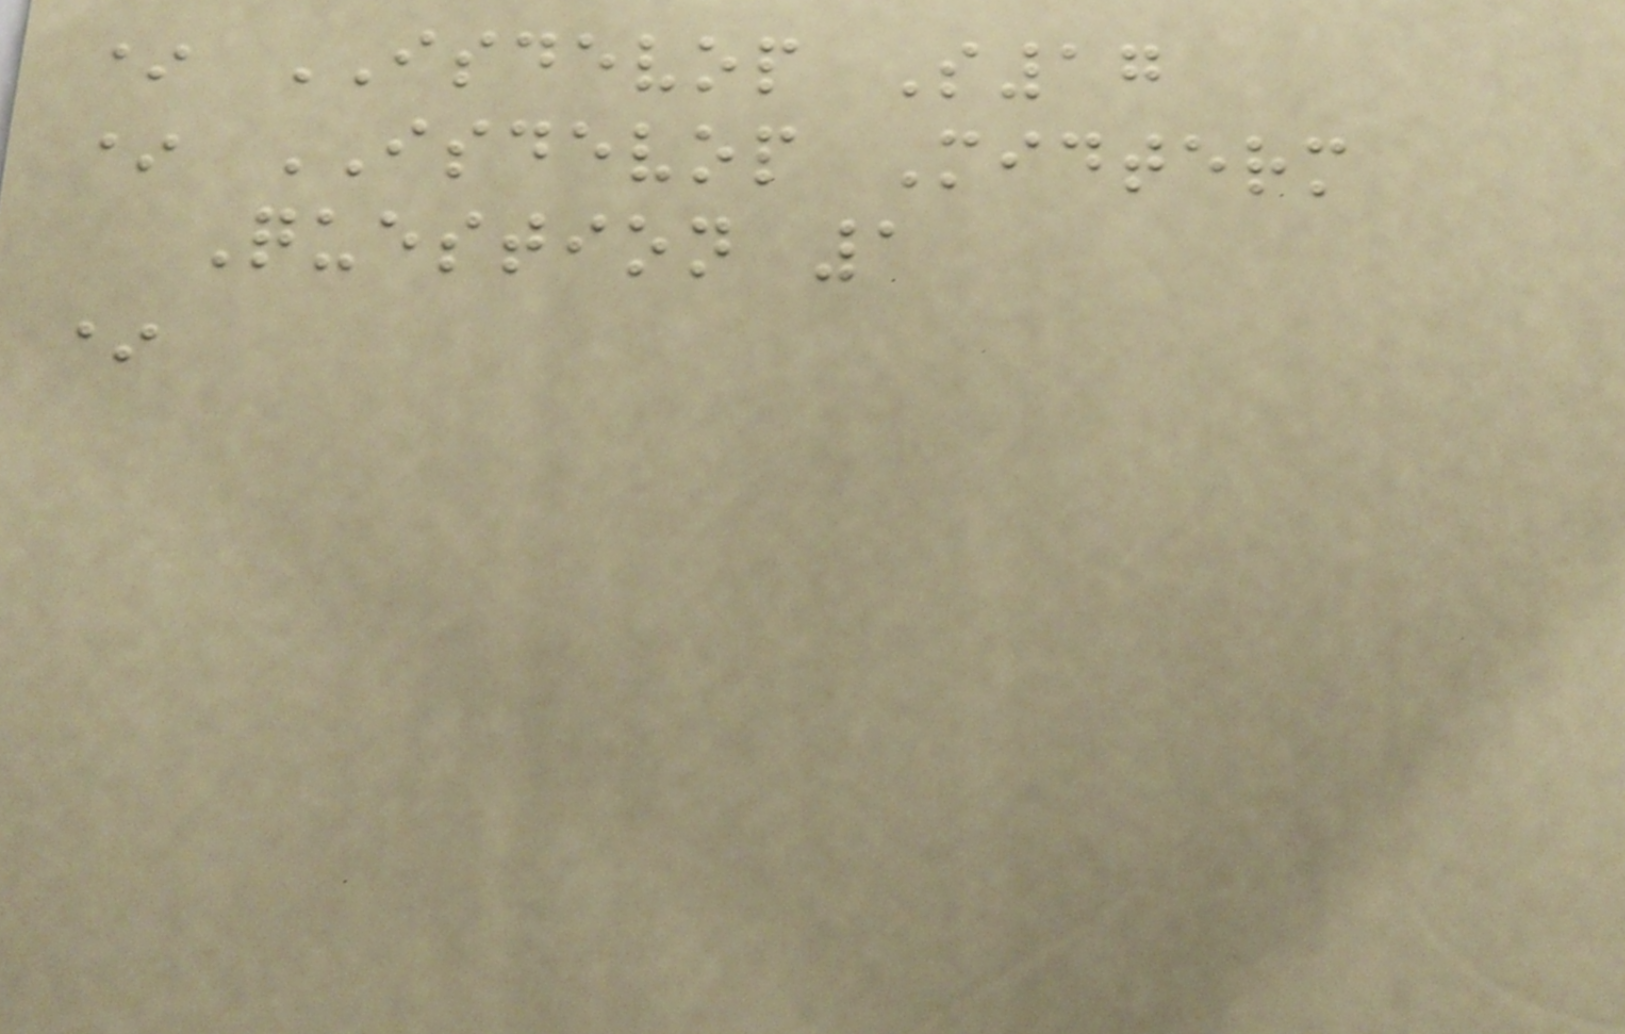* ISDEVOP S17
* ISDEVOP Midterm
Question 1
*
